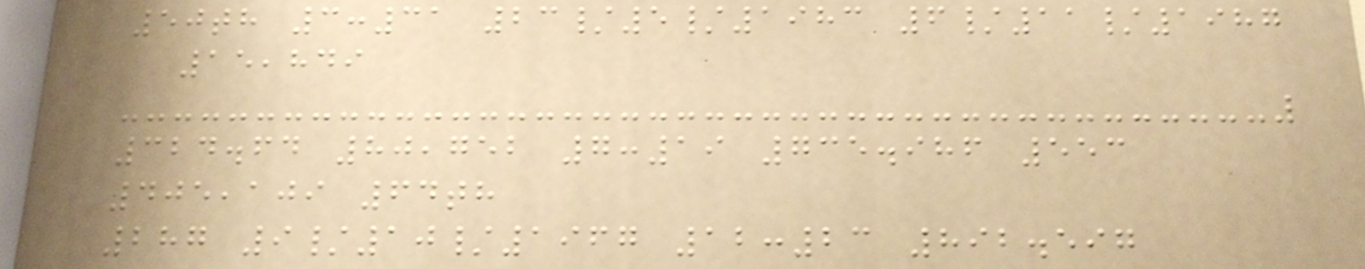50th 3:31 23/5/1983 6/11/1987
15,849
324.64 80,752 7:19 735.986 553
405,109 64th
287 9/10/1967 12:23 892.597
